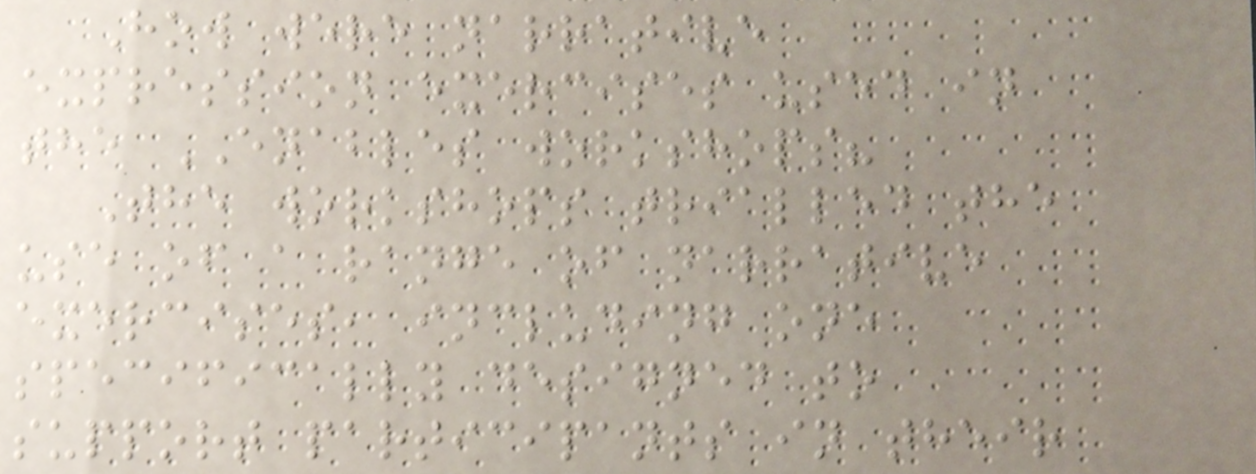How were narrative
expression exercises used in
the ENABLES workshops?
The workshops trialled the
use of a range of narrative
exercises, including one
specifically designed to
support participants in their
